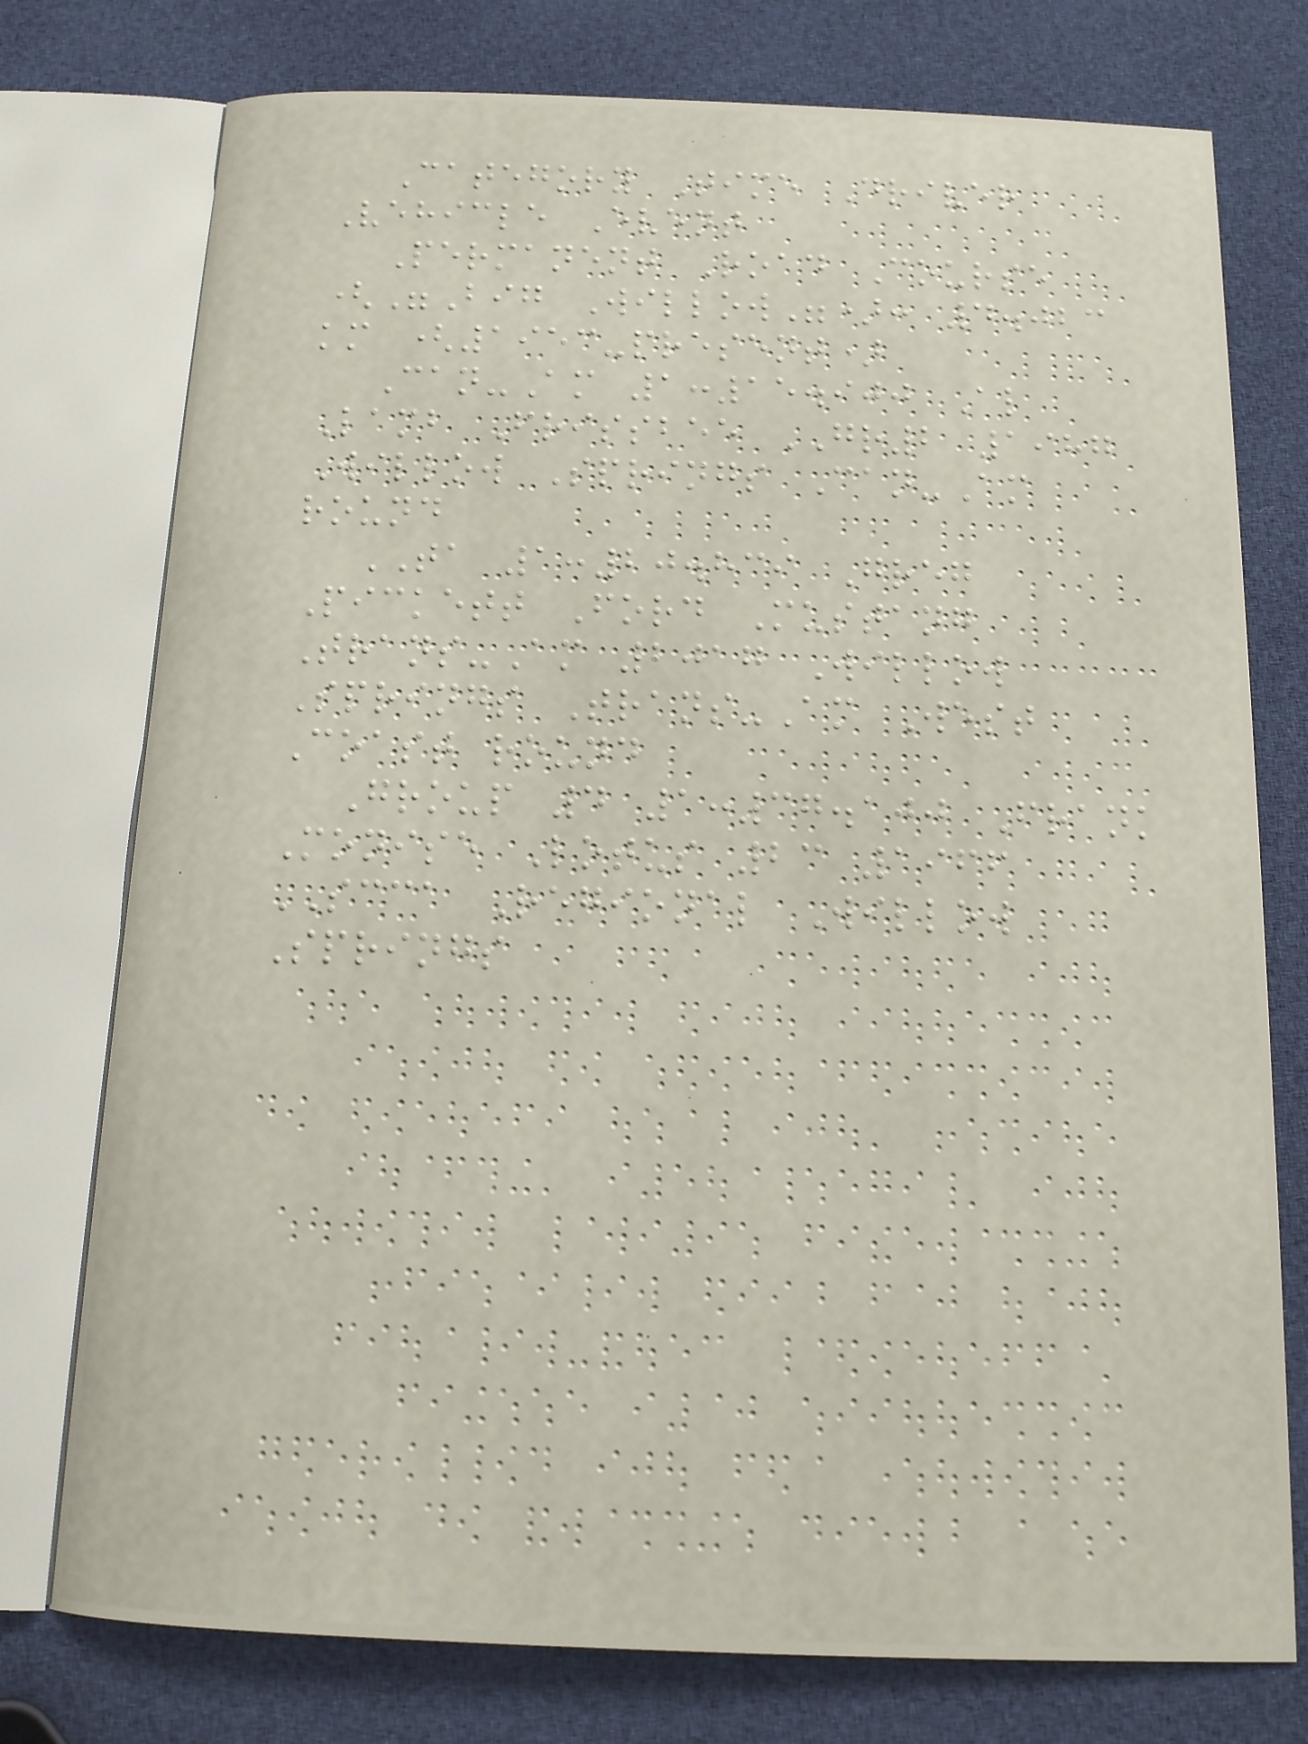Category Time Driver
Vehicle Event
Permanent Road Course
("Big Willow"): 4.023
km (1953-present)
Can-Am 1:15.900 Al
Lamb Frissbee GR2 1987
Willow Springs Can-Am
round
TA 1:20.839 Greg
Pickett Ford Mustang
Trans-Am 2017 Willow
Springs Trans-Am West
Coast round
Group 4 1:37.100 Frank
Monise Lotus 23 1966
SCCA Regional Willow
Springs
